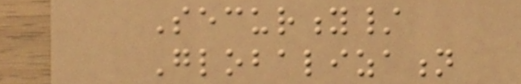Security/
Globalization
